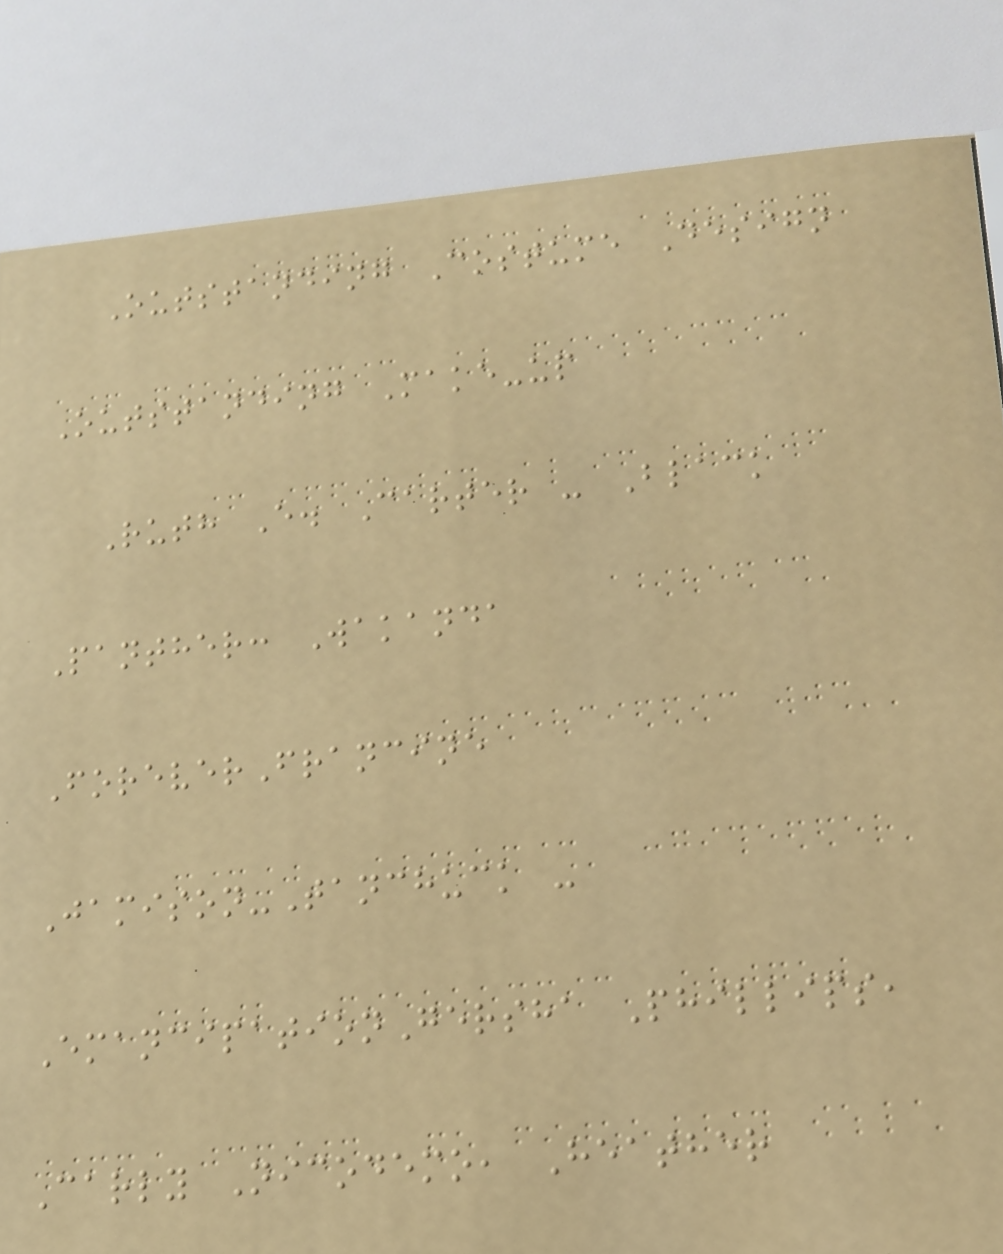Outstanding Costume Design
Outstanding Make-up
Ruth E. Carter - Black
Panther: Wakanda
ForeverFrancine
Jamison-Tanchuck -
EmancipationGersha Phillips,
Carly Nicodemo, Heather
